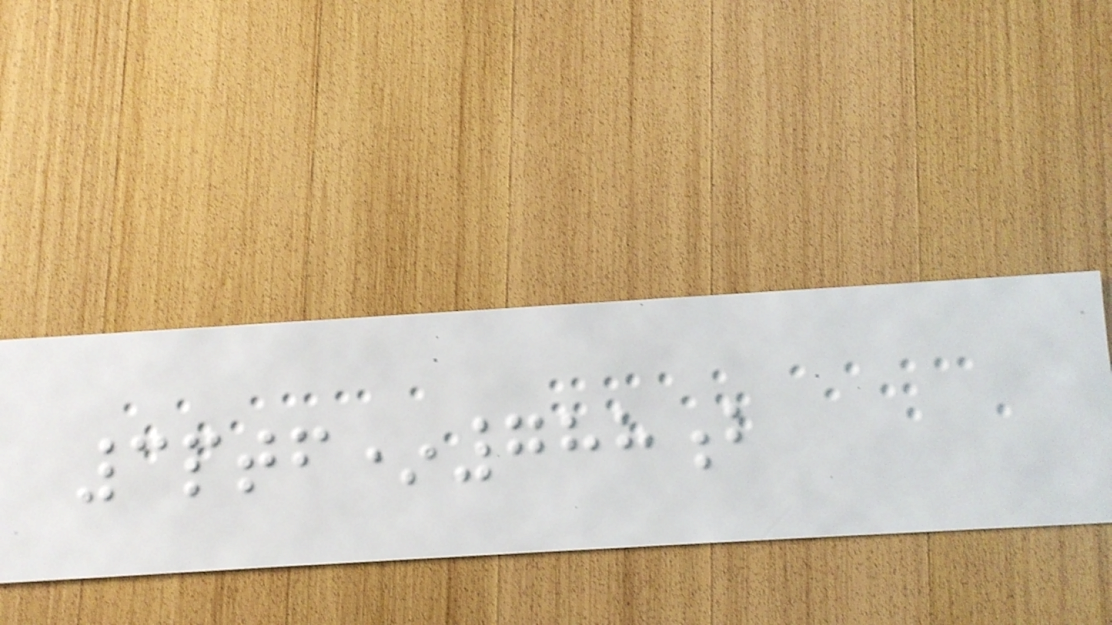3ptf*788b
